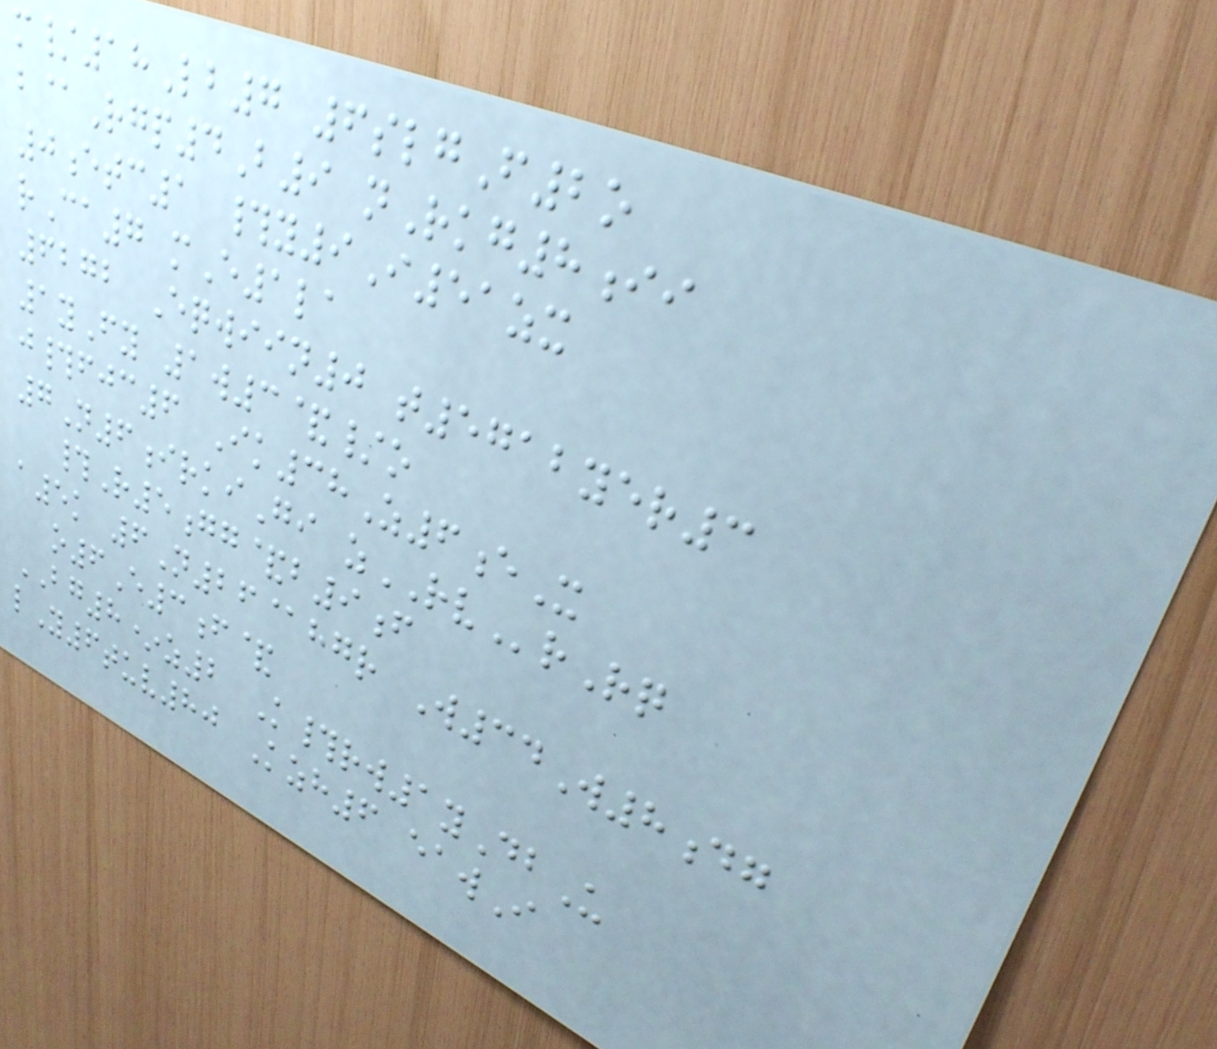m/18Lb7 6slgF2o
b@Rgp4B9 nRkg8ii
0etc1 #y9I51zx
rCa7 mE1la
6272 Eqwiin0 t5712yer3
1yFy 1w3&/o
j#fjc6 Ik38Z6eX
7N6irkiGi zRVrRq
#R5gg&b9f
a5k 6N26@hgr W34W8dg
o6E3f&
BG8*z2 K#rw1yDbU
lY6tuv80 Kzh6 eawI
